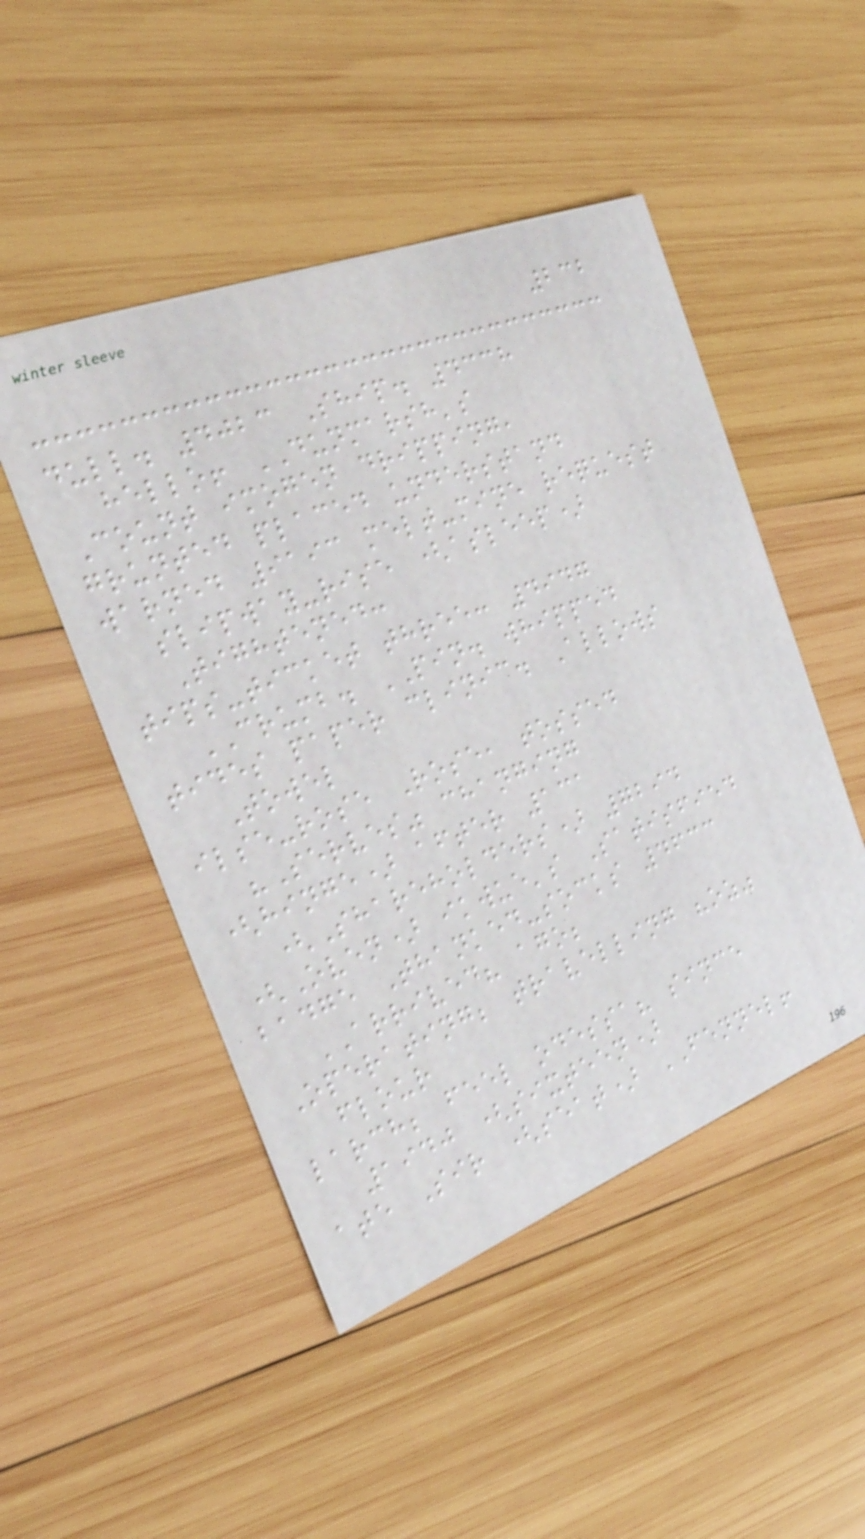232
dull. 4023 Ship. 4338
hello! DUNMARSH's
Count imogen dripping,
grunted placed understand
warned 9193 melt-mine request
slipway-rise (asleep)
Tightened:
tips-ticket three: 4947
CRUMB. PIN. whipped
tides paper clinic. Allows
Towel
ilse-rose Rose, tossed
"Serves" changing
(hinge) after 131
(Shareholders) 7294
(Oven) ikwue's Satisfied
badge Thanked-socks 4633
ARRIVED? ago;
Operating; travelling "oz"
flour
larch; feel odessa? since
1940 (sixteen)
ate Sir (seat) FENNEL!
